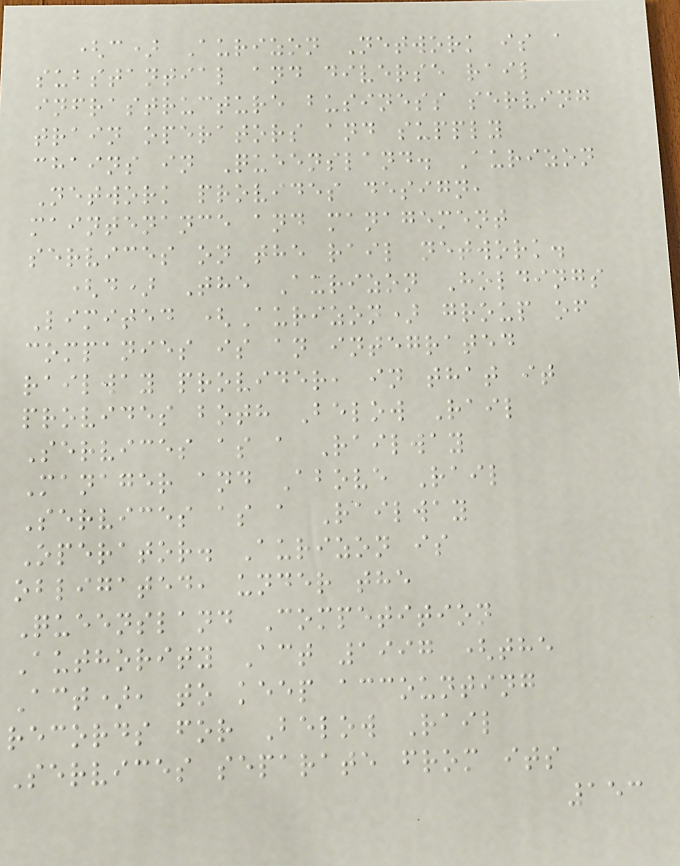(c) Aurizon Network is a
substantial and diverse rail
infrastructure business serving
train operators and supply
chains in Queensland. Aurizon
Network provides design,
maintenance and management
services on the rail network.
(d) The Aurizon Holdings
Limited (Aurizon) group of
companies is an integrated
railway provider, in that it
provides both Below Rail
Services as a Railway
Manager and Above Rail
Services as a Railway
Operator. Aurizon is
obligated, under the
Queensland Competition
Authority Act 1997 (the
Act), to keep accounting
records for Below Rail
Services separate from its
153
